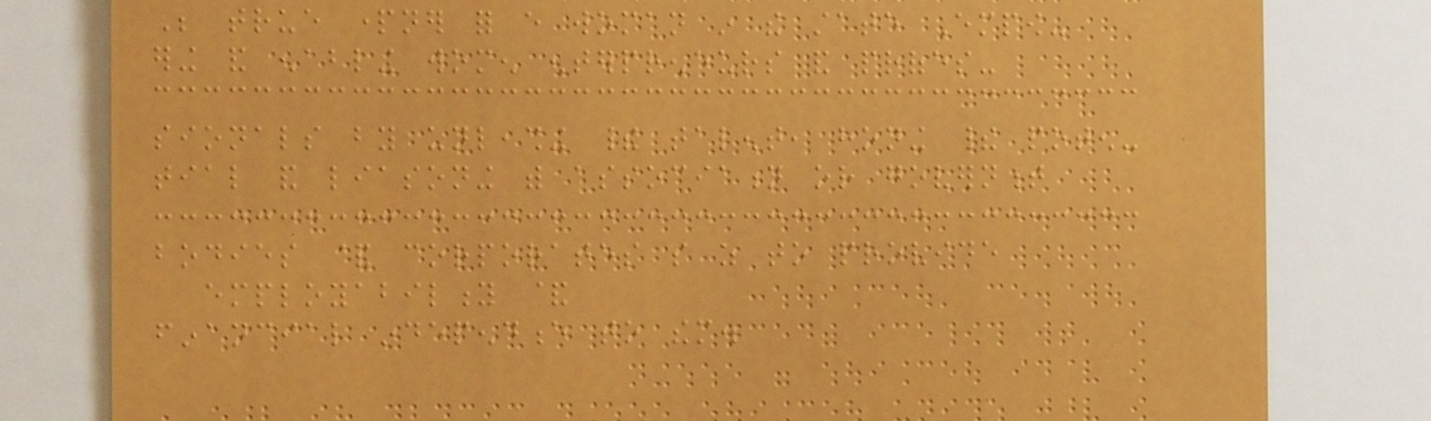Be true partner for every woman in the state Empow-
ering and enabling women enterpreneurs and profes-
sionals by unleashing their talent, honing their poten-
tial and liasoning with association or government
bodies & corporates so as to provide
employability &
financial independence to them.
